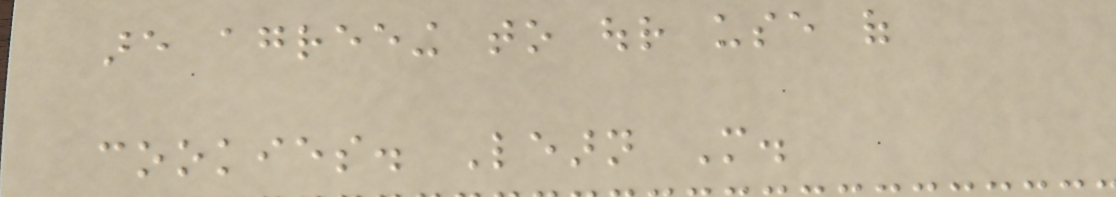are agreeing to our use of
cookies. Learn More.
